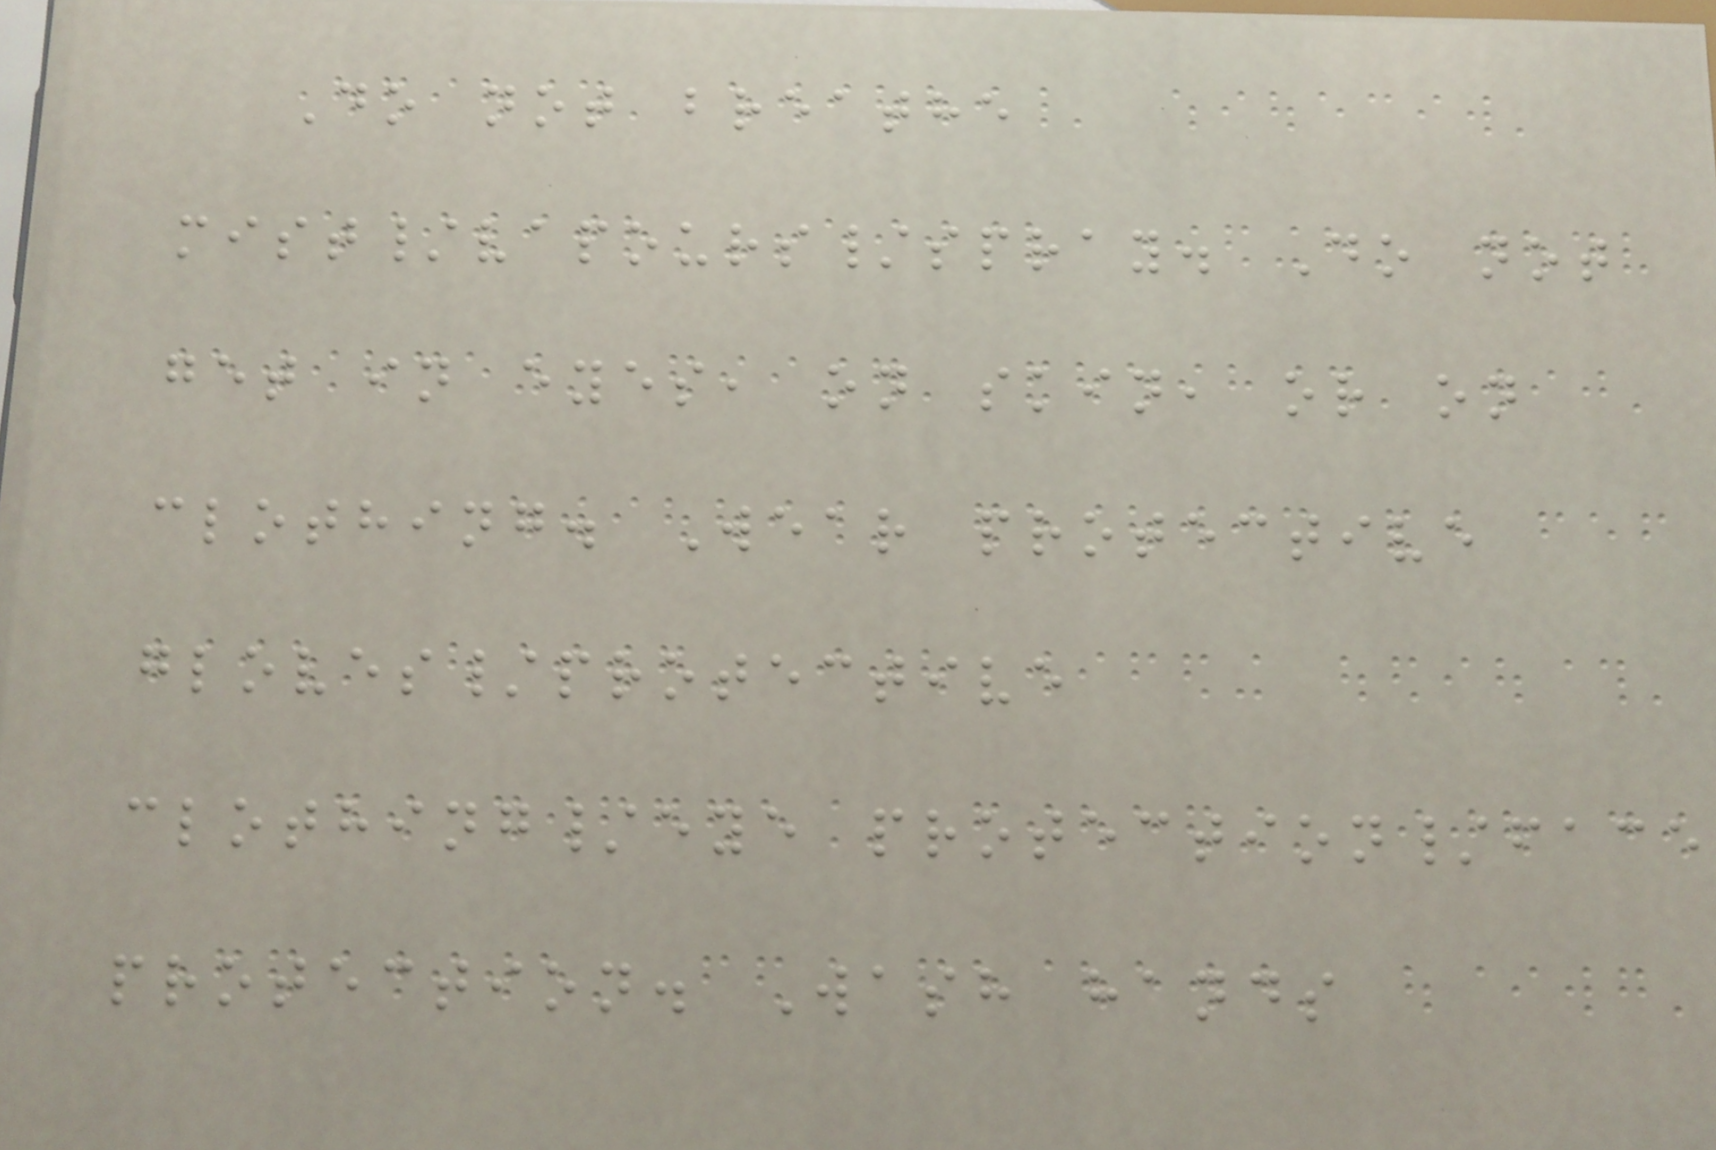Do not breathe
mist/vapours/spray. Do not
get in eyes, on skin, or on
clothing. Wear protective
gloves/protective
clothing/eye protection/face
protection. Wash hands
